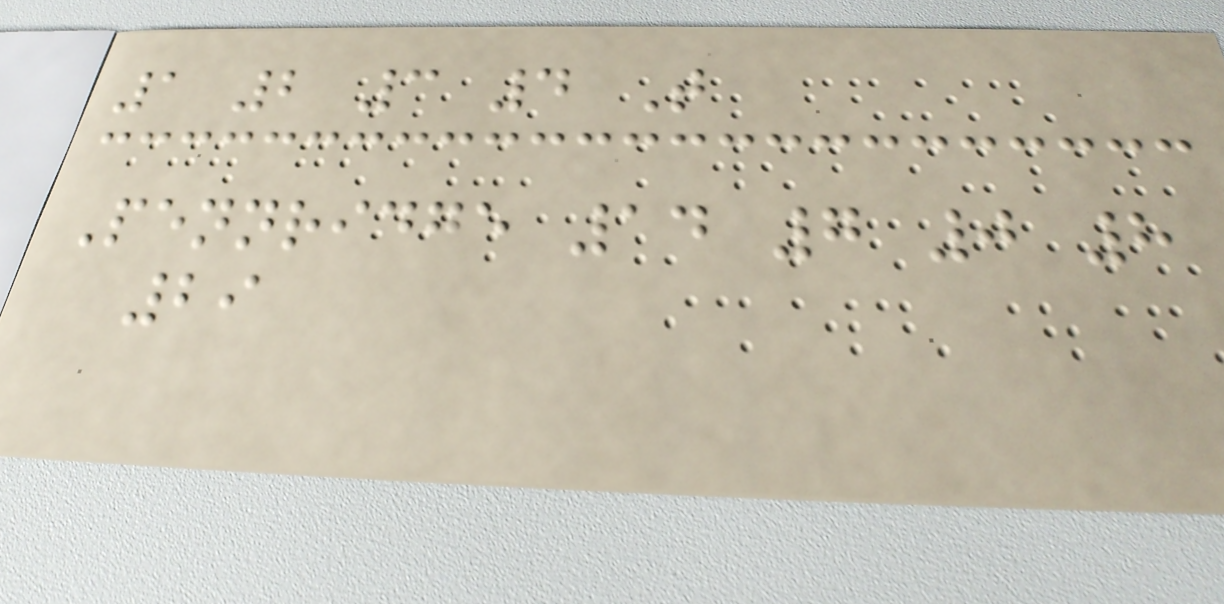1 2 3 4 T
Pennridge 14 7 0 8
29
